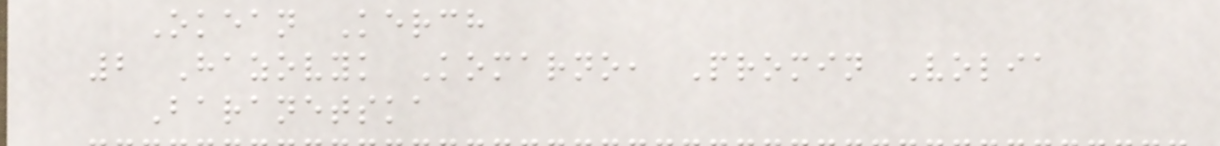Okean Kerch
2 Hazovyk Komarno, Promin Volia
Baranetska
